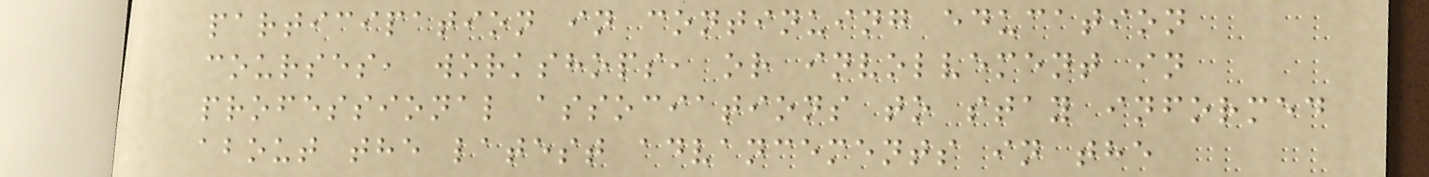participation in continuing education
courses, workshops, or involvement in
professional associations to stay informed
about the latest advancements in the
